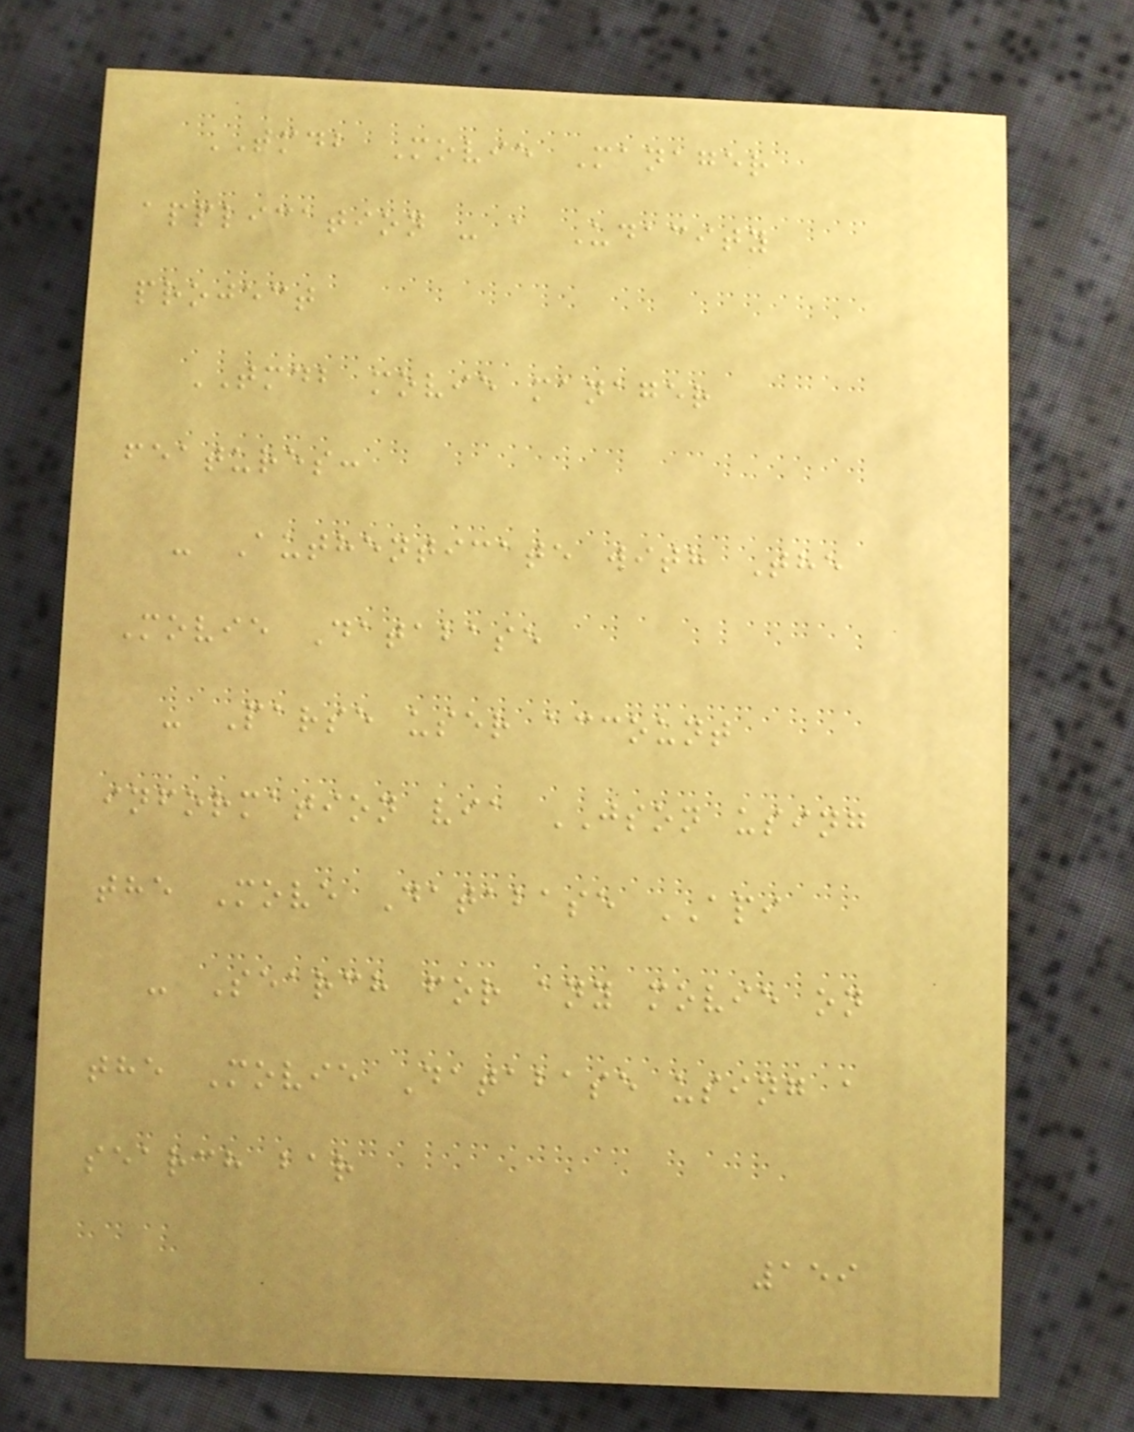TMDB Movie Manager
application - a Udacity
project
TMDB movie manager
features:
- Authenticate with The
Movie Database
- Parse user account
information via JSON using
the Move Database API
- Search for any movie on
the Movie Database using a
search bar
159
